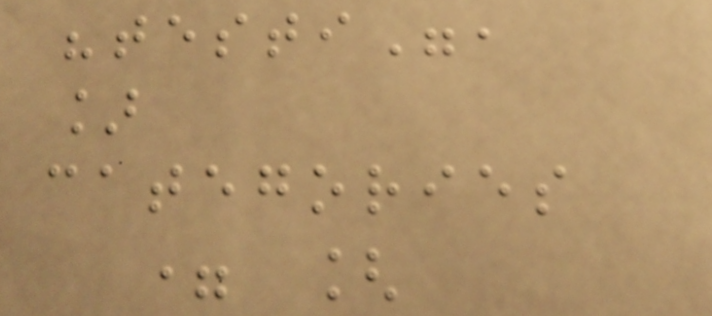"testi",
]
categories
= [
